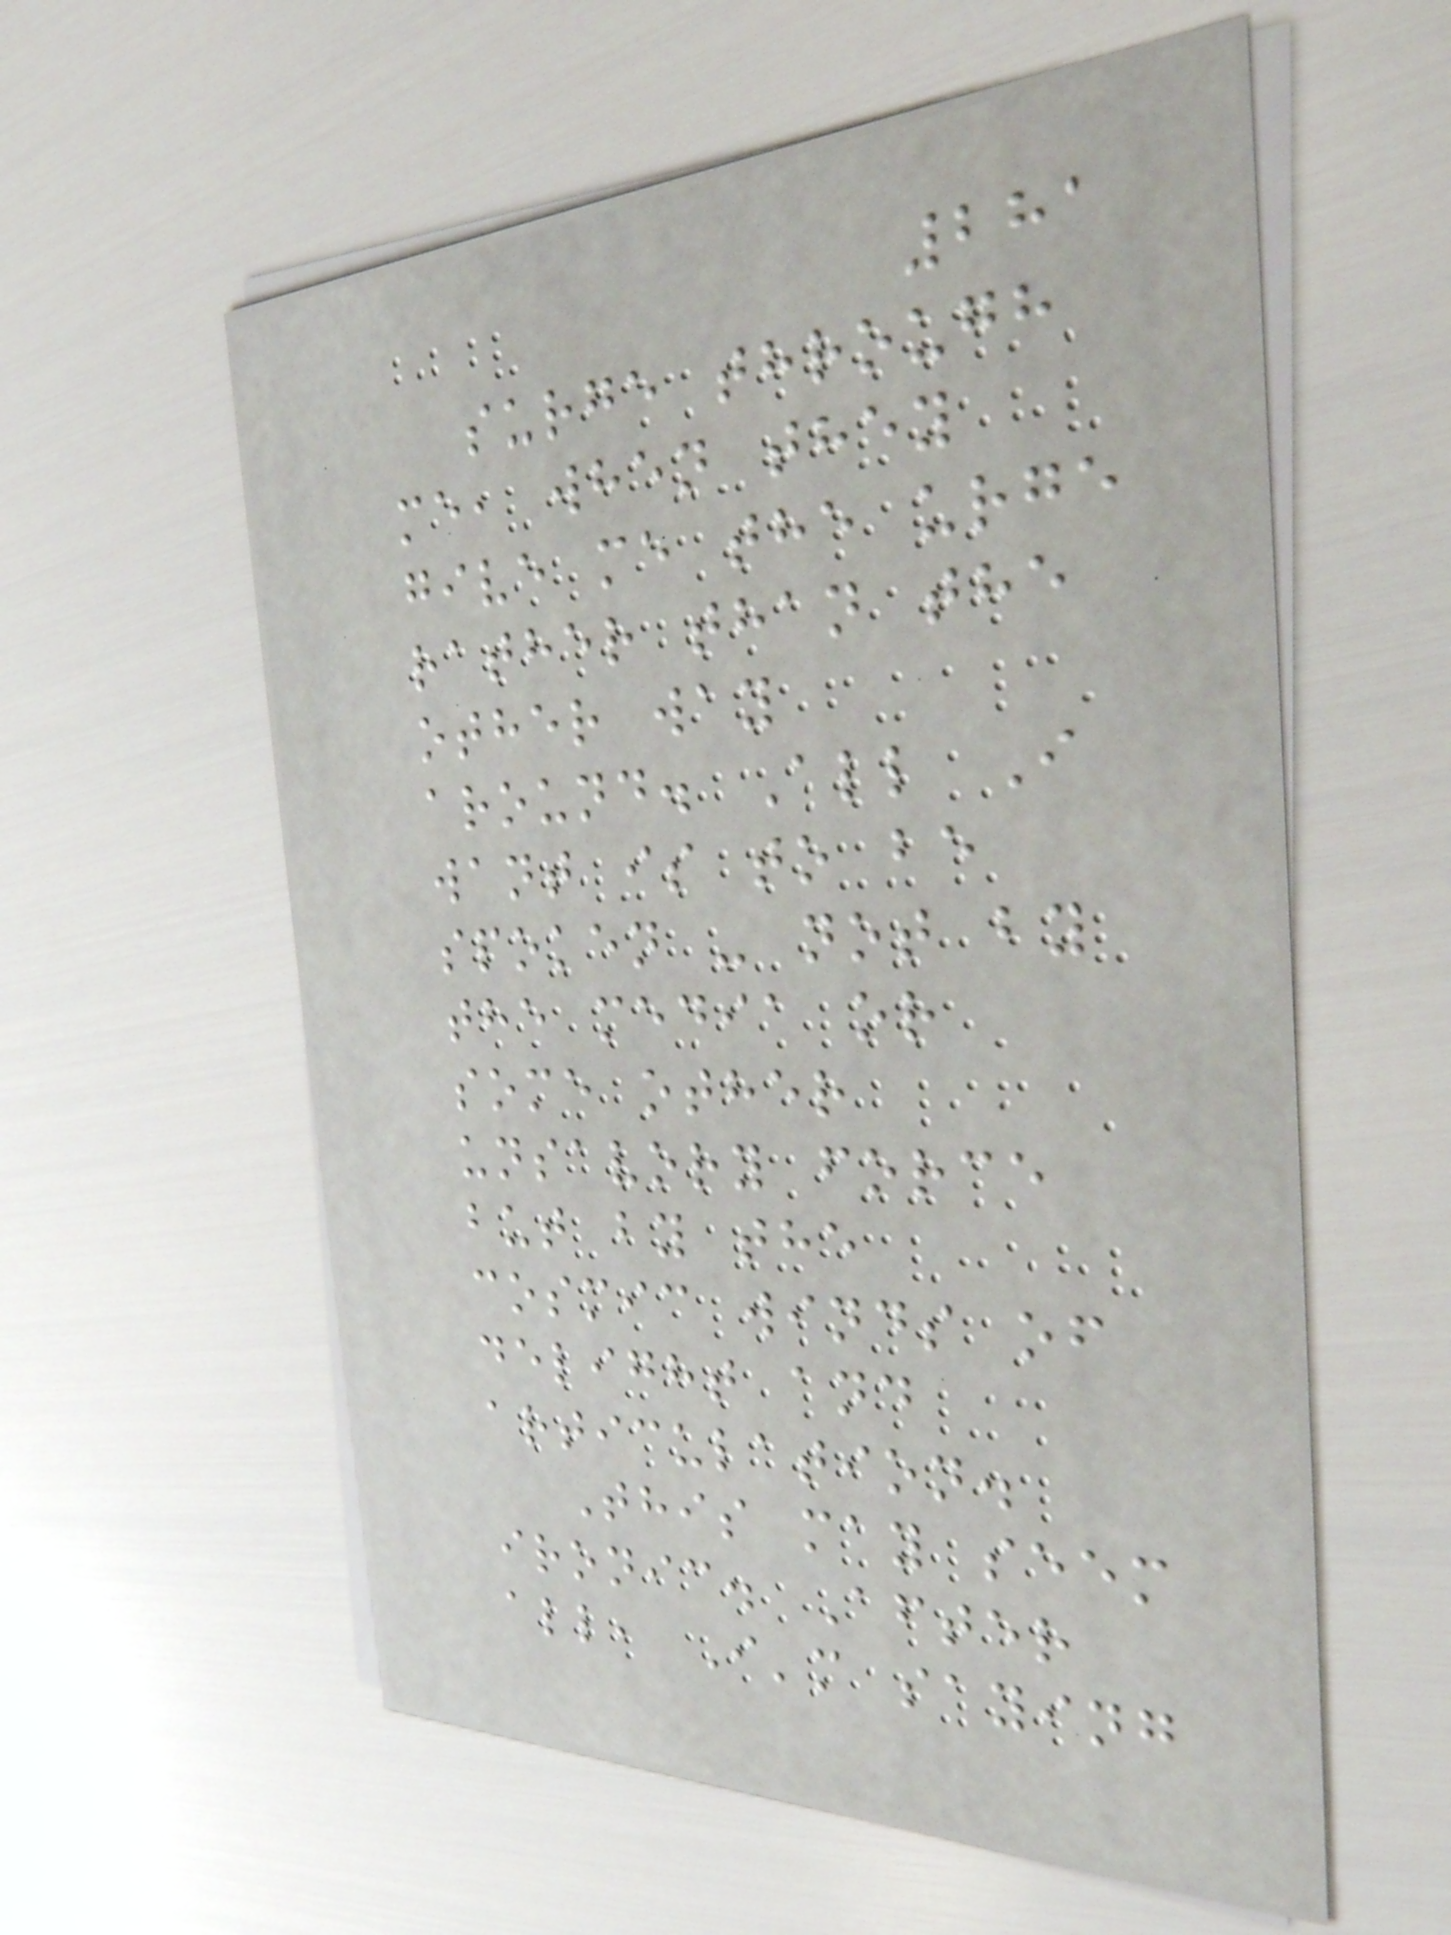281
surge through
me, when they
give me the urge
rather than the
other way
around. All I
want is to be
spoken - not by
the media or
some other
unsavory force
but by the
cosmic winds of
delight and
articulation.
This may seem
ironic. After
all, I'm saying
